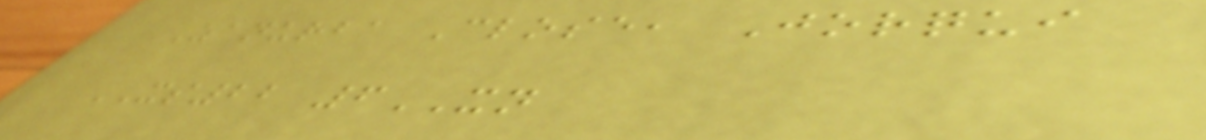Zanurba Close, Jorqui
XS22 6XN
